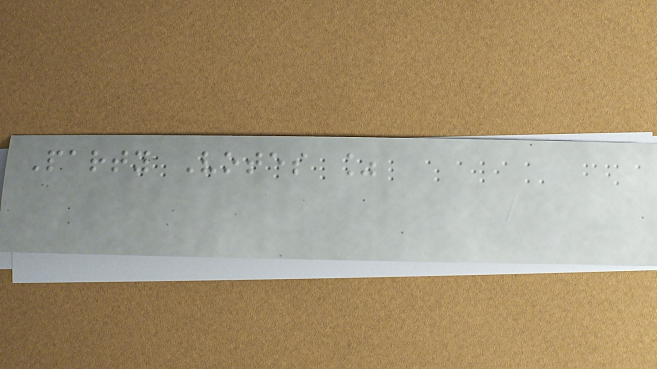Party Votes %
